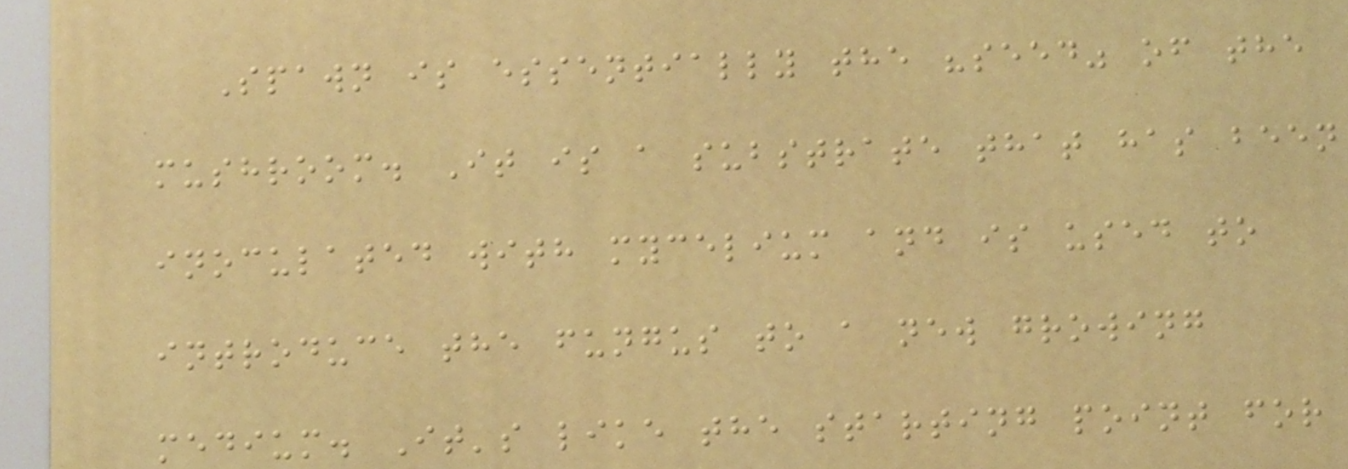Spawn is essentially the "seed" of the
mushroom. It is a substrate that has been
inoculated with mycelium and is used to
introduce the fungus to a new growing
medium. It's like the starting point for
